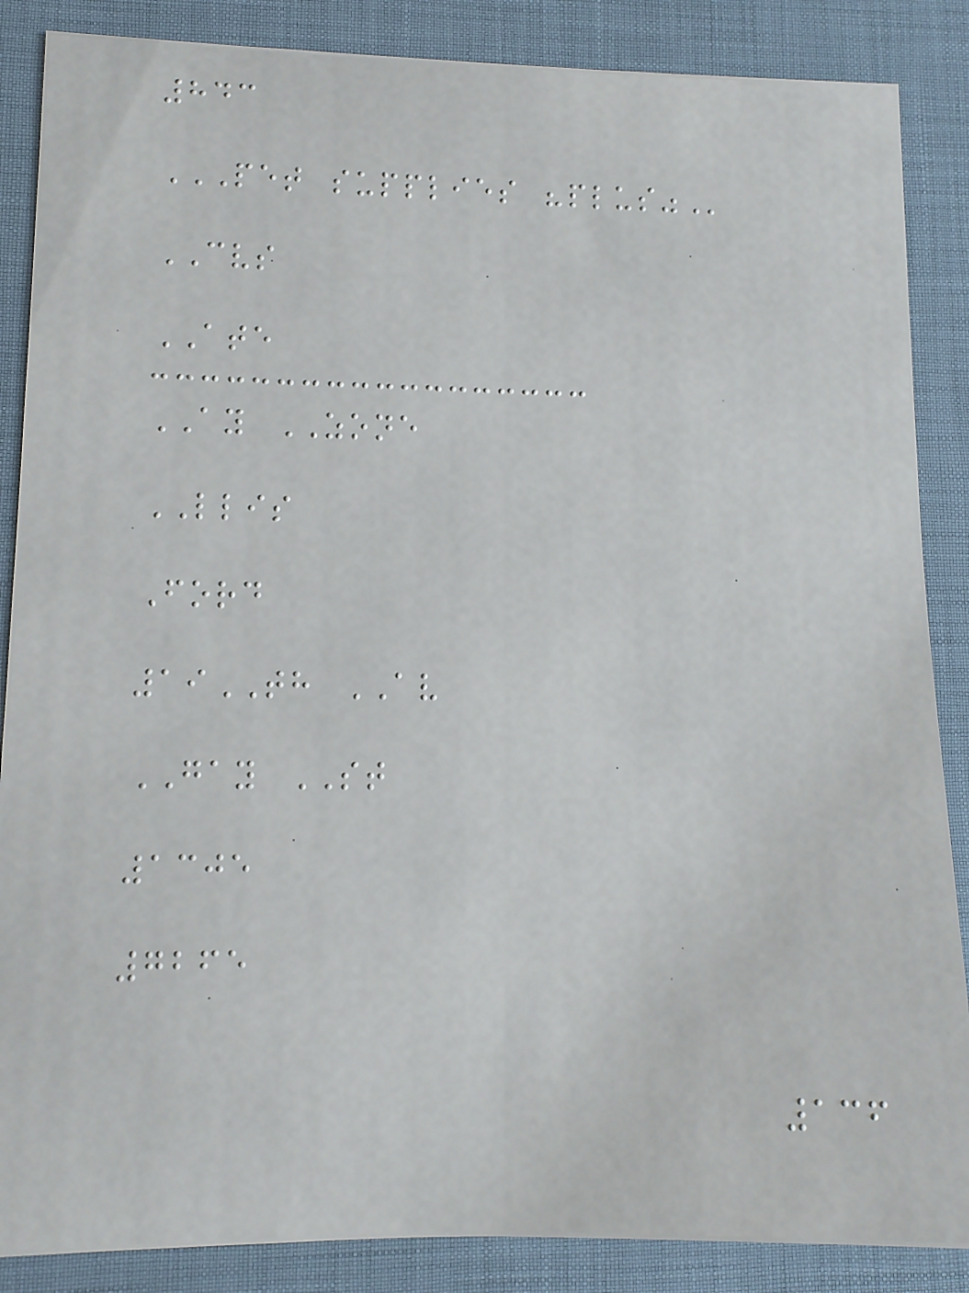843
PET SUPPLIES "PLUS"
CVS
ATE
AY ZONE
LLIS
Ford
19TH AV
GAY ST
1305
7265
136
